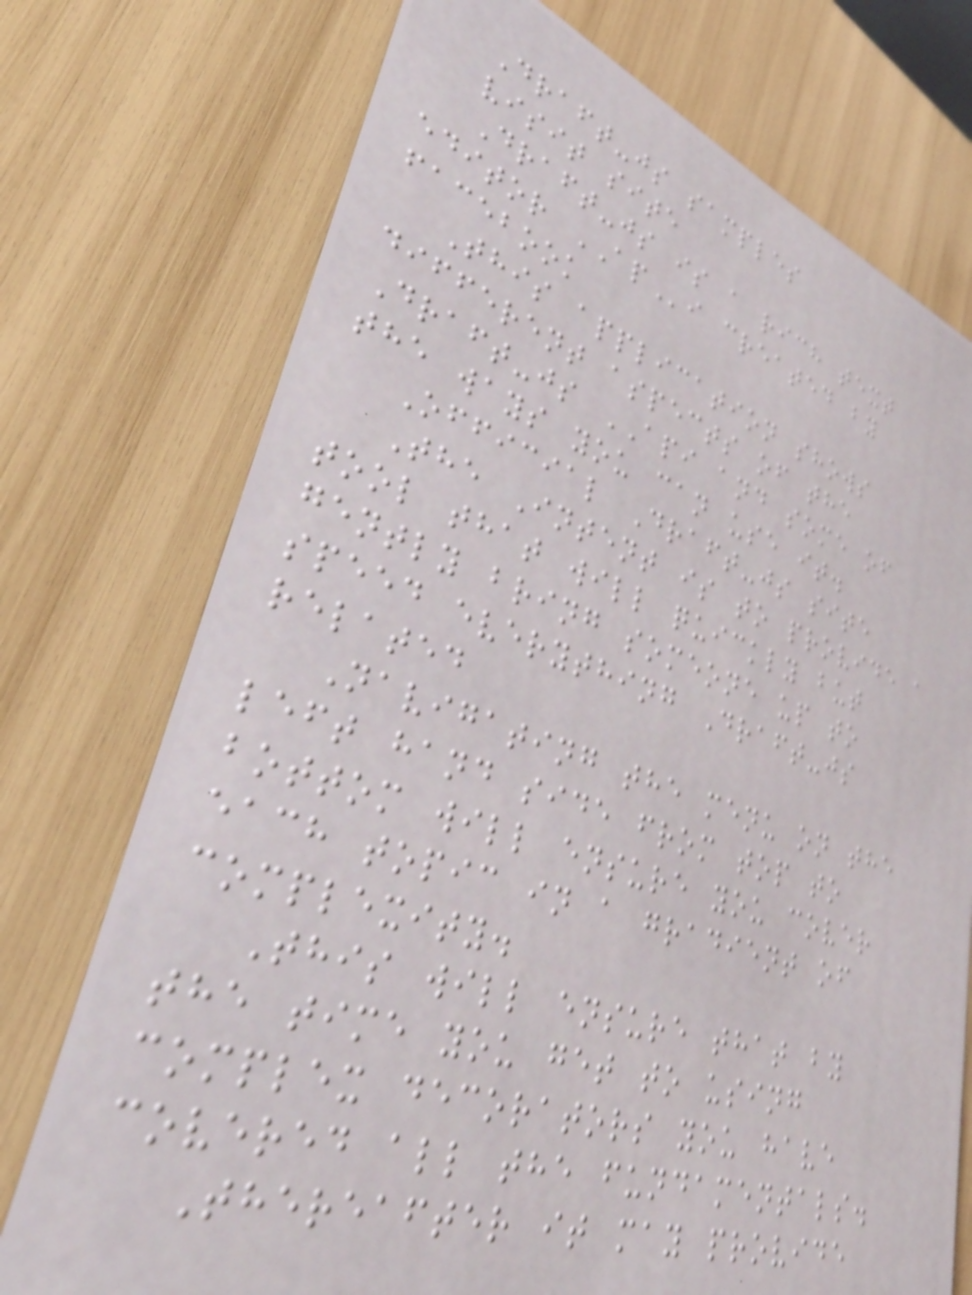Draft-js samples
visit site
Draft-js is a rich text
editor APi created by
facebook
This application shows
different aspects of the
Draft-js API and some of
the ways you can use it.
Official Draft-js site
The Intent is to provide a
tool that will quickly but
gently bring someone up to
speed everything Draft-js
related
Navigating the menu on the
left hand side from top to
bottom will ensure you cover
each topic in a gradient of
complexity.
This will ensure that by
the time you get to using
complex decorators you have
covered all the fundamentals.
Thereafter it may provide
